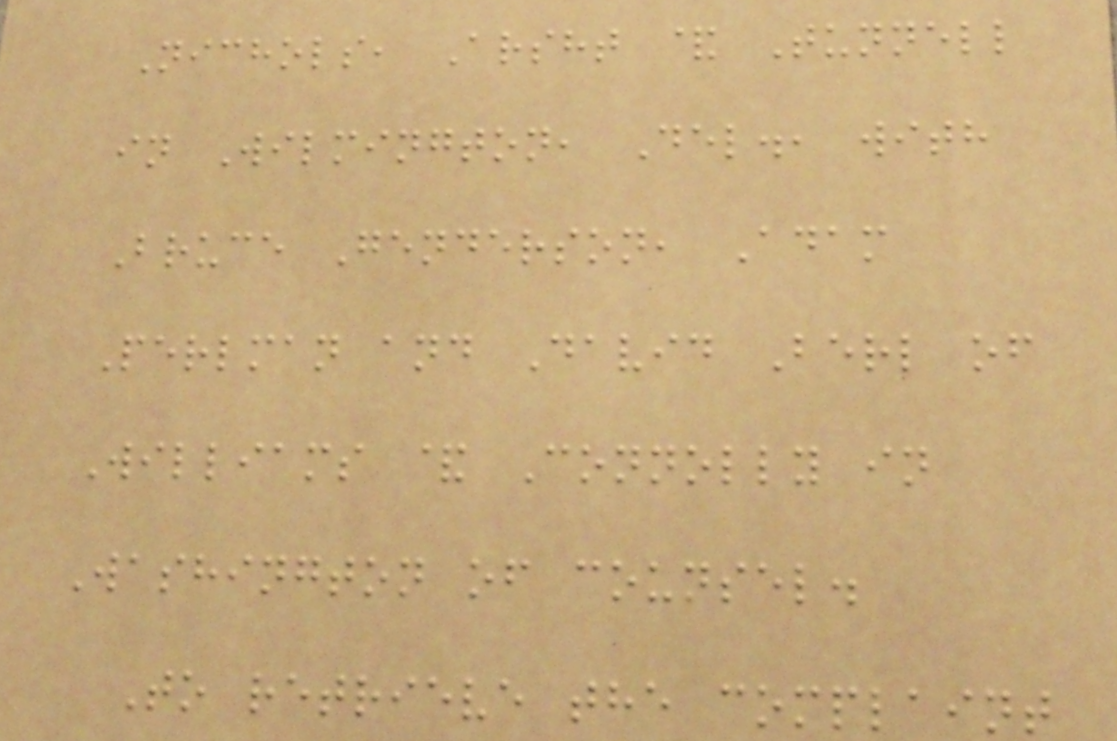Nichols, Arsht & Tunnell
in Wilmington, Del., with
Bruce Genderson, Adam
Perlman and David Berl of
Williams & Connolly in
Washington of counsel.
To retrieve the complaint
